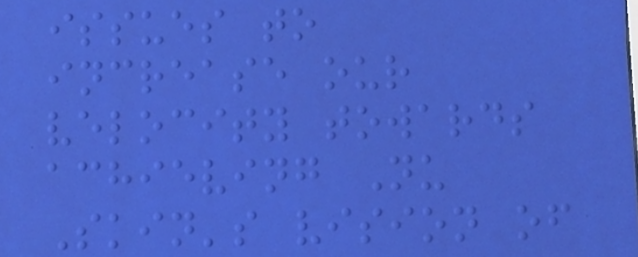issues to
increase our
velocity towards
achieving Nu
Skin's vision of
